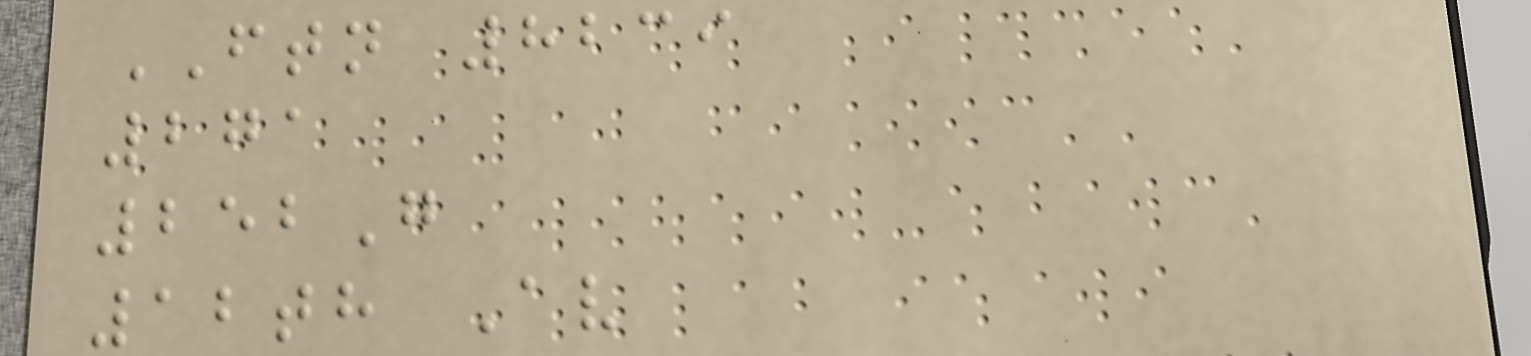FTN 8239
271
252G
12th Av
